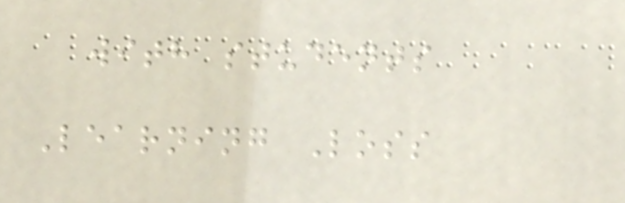with students
Learning Loss
